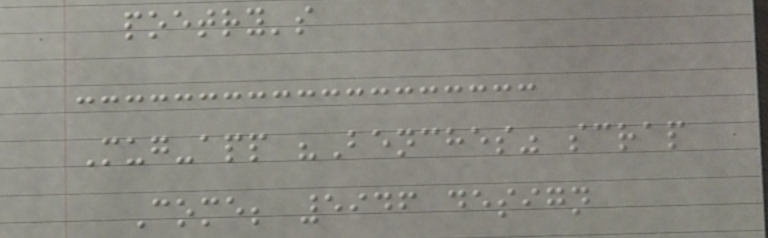poetry's
Mug-app "Benches" scrap
Come; 5946 design
